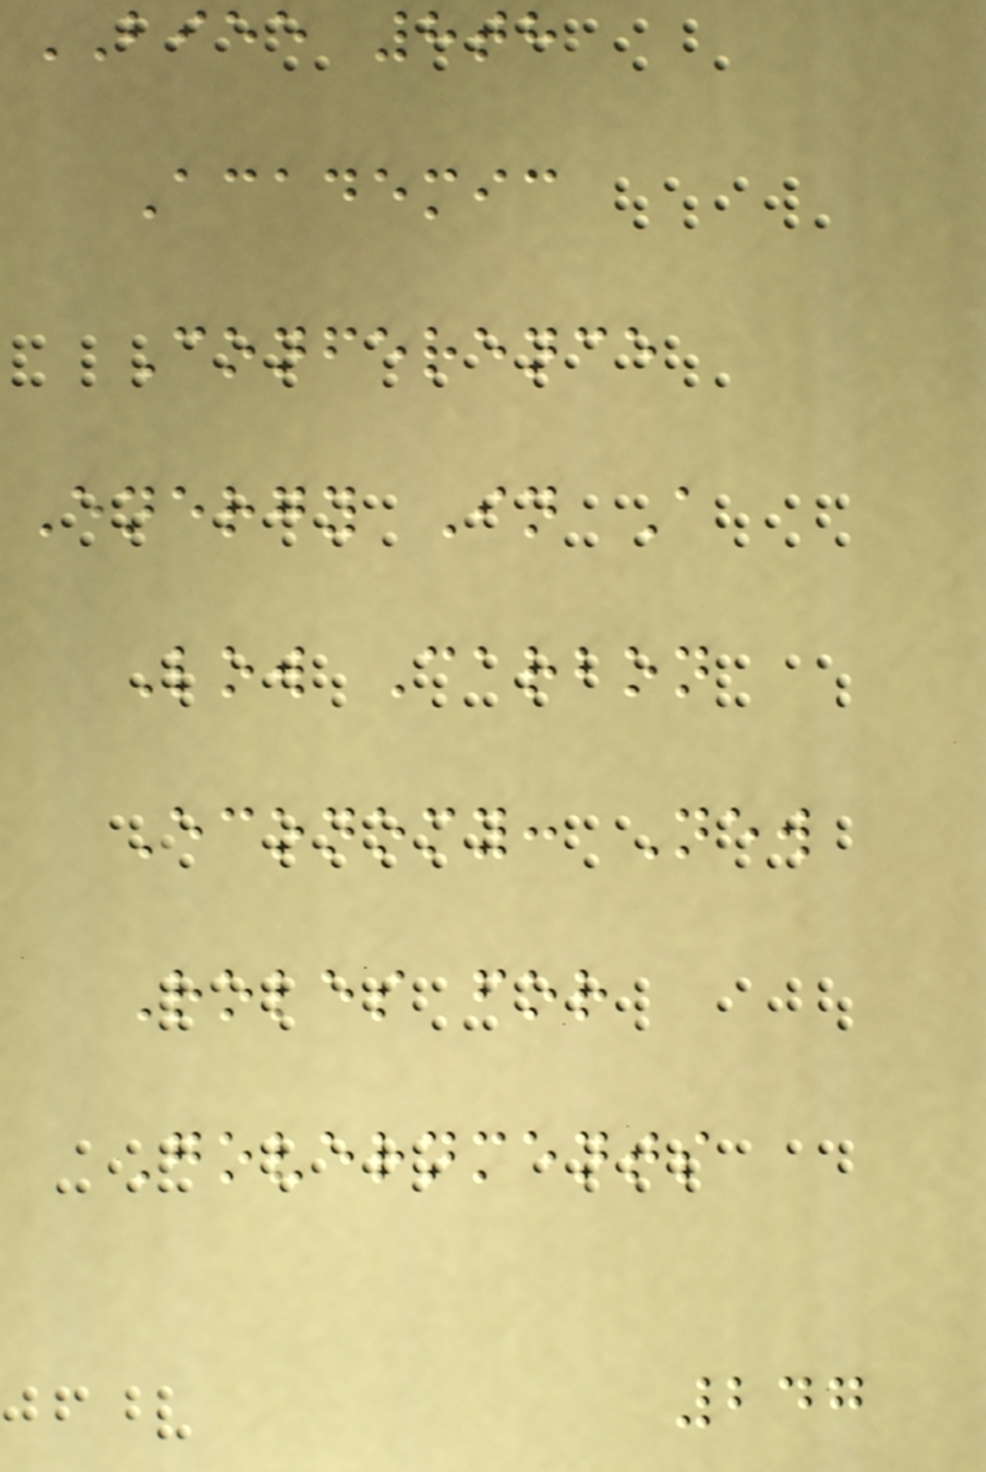BIEE 8th
Academic
Conference
Energy In A
Low Carbon
Economy: New
Roles for
Governments
247
